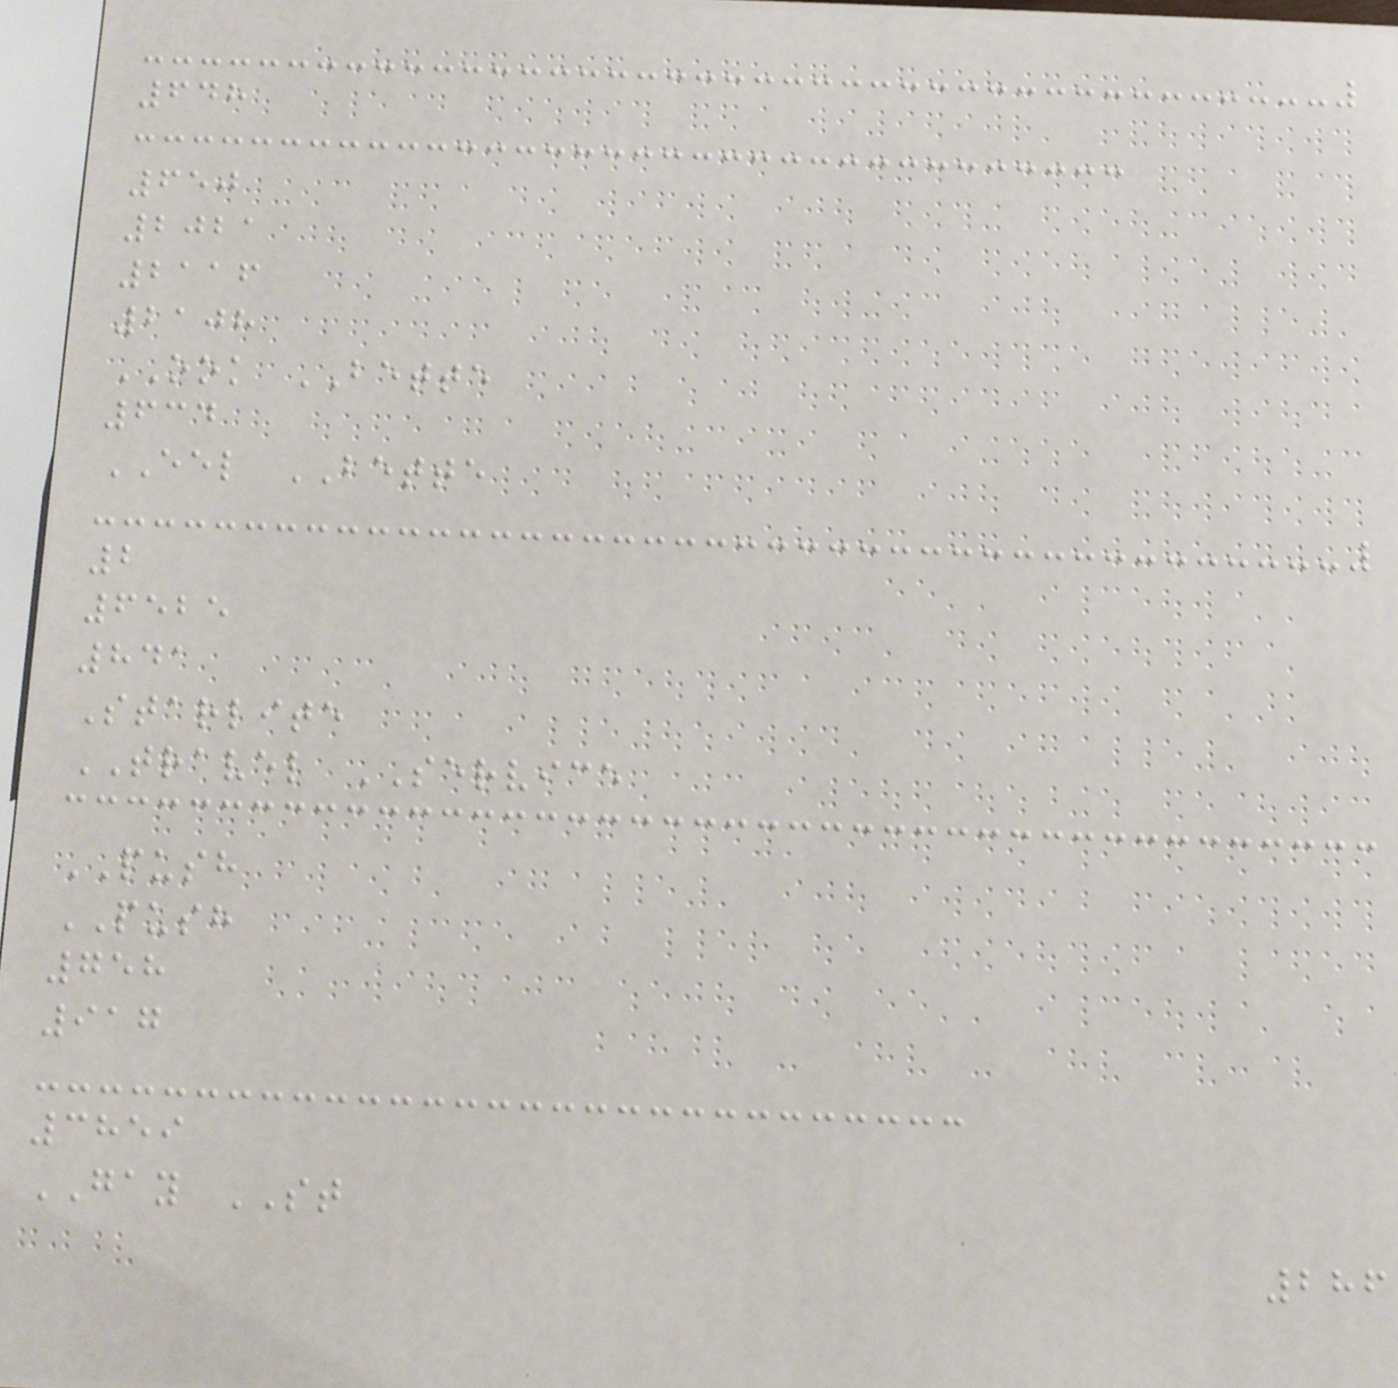648
650
2021
2116
2108
OOK BETTE
634
EEL BETTE
2
6525
841
Starlite
TRAVEL SERVICE
PUSH
PUSH
758
917
3859
GAY ST
286
